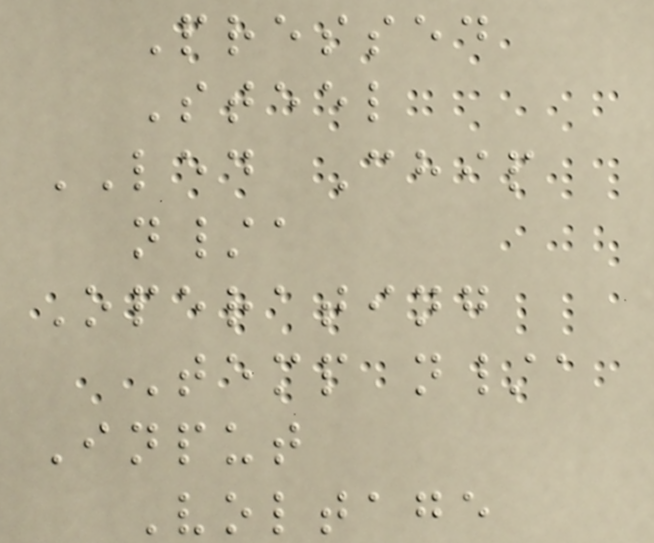Pressed
Steel
LED Chip
n/a
Operating
Temp n/a
Input
Voltage
